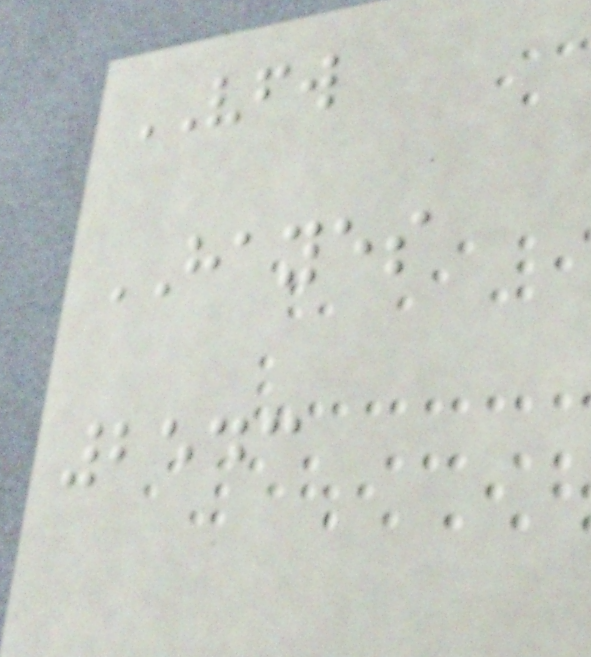VFW
HAYES
2543
